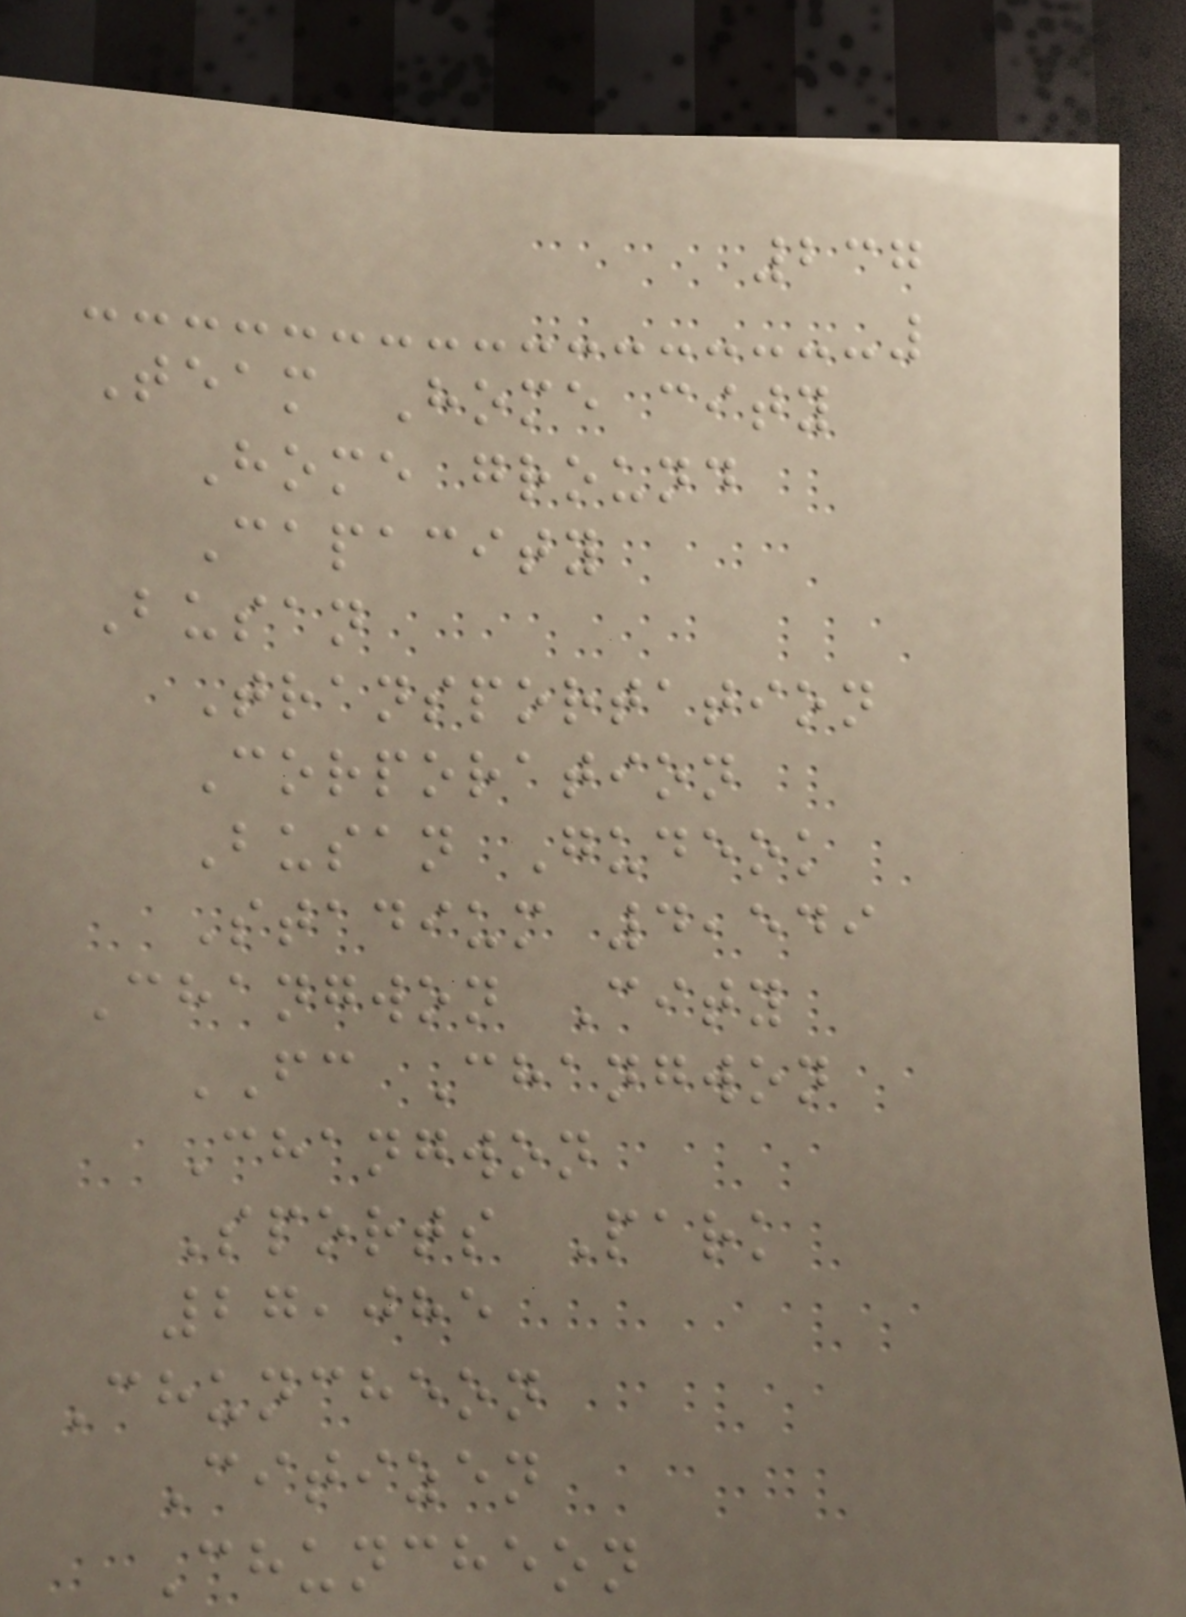237
Team Home city
Home ground
Capacity
Busan
Transportation
Corporation
Busan Gudeok
Stadium 4,549
Changwon City
FC Changwon
Changwon
Sports Park
27,085
Chuncheon
Citizen
Chuncheon
